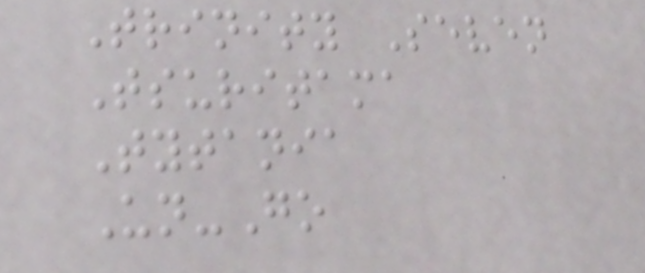Trinity Seven
Tsuritama
Tytania
Un-Go
